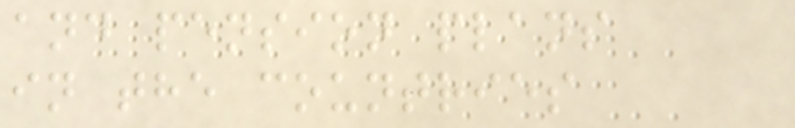and pension plans
in the countries
